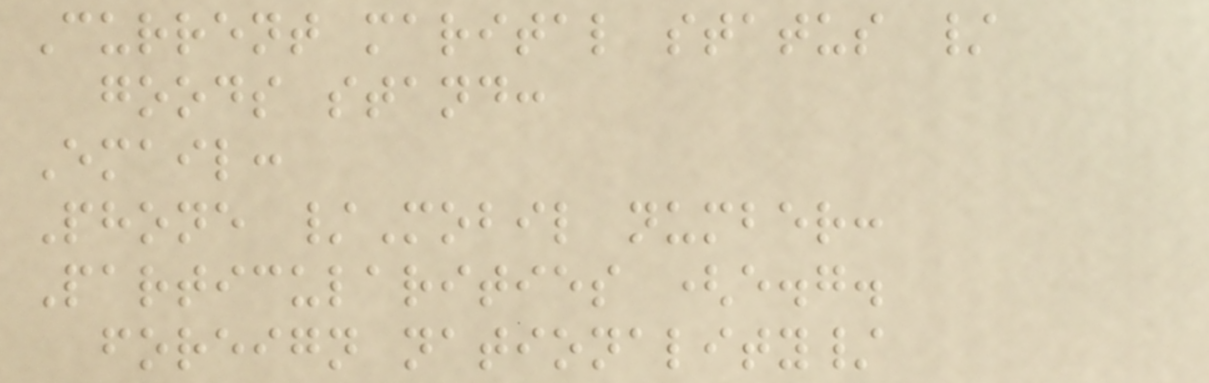Current marital status /
goods stand:
Email:
Phone /Mobil number:
Particularities (e.g.
foreign nationality/
